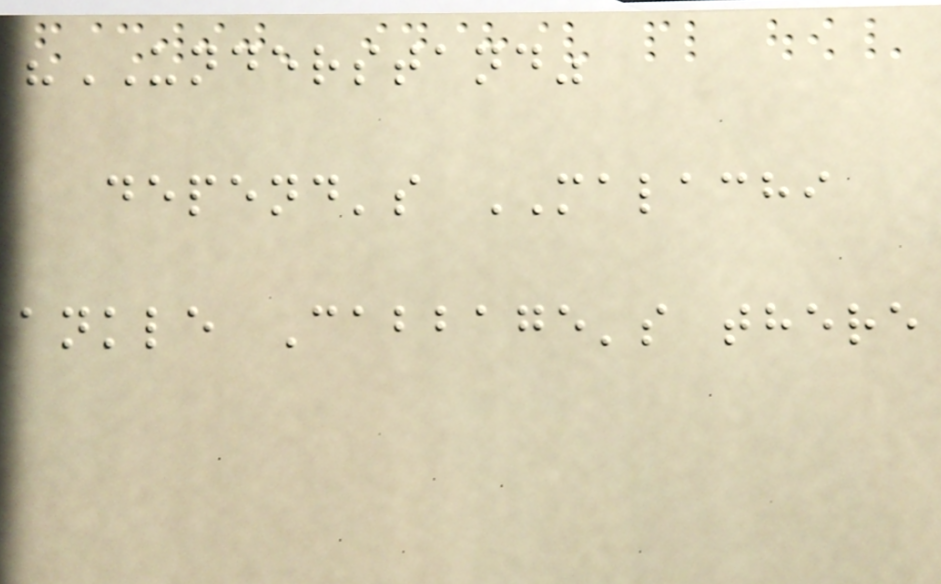"UNDERSTAND"
depend's MALACHI
ankle Cabbage's there
